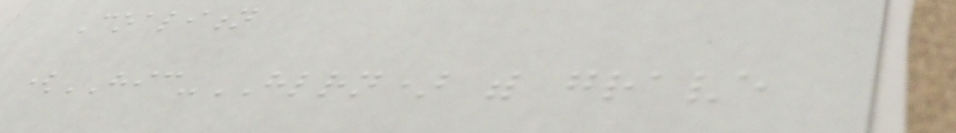Coalition
(HIC-HLRN) with grave
